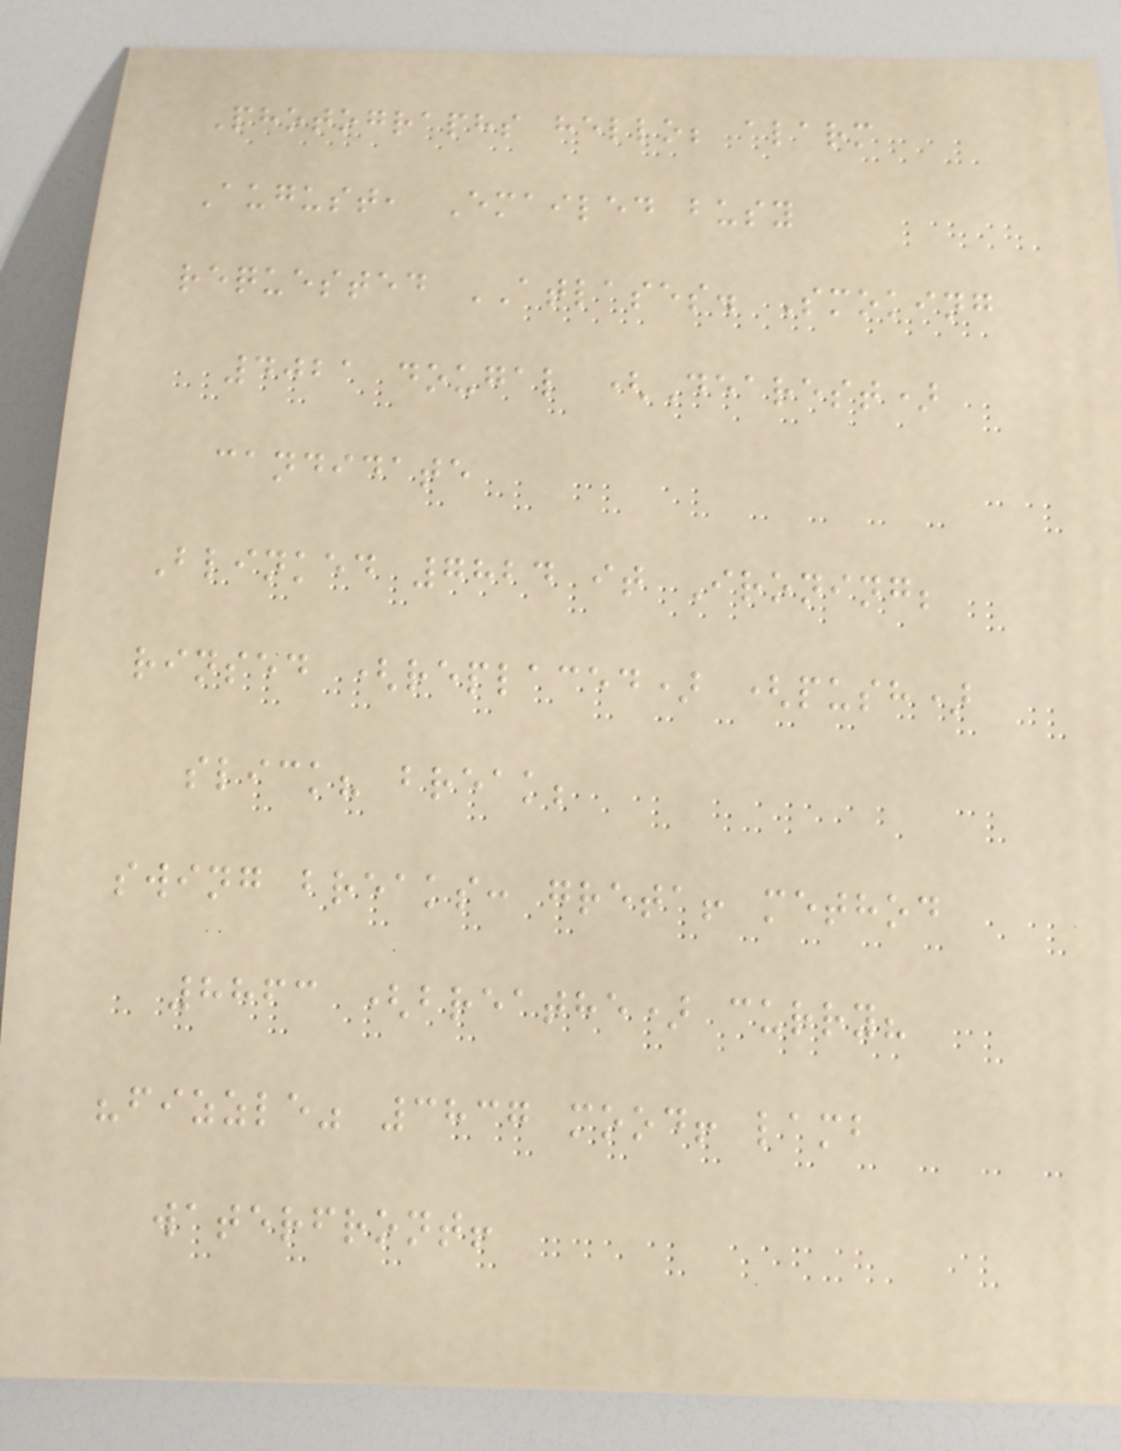Photographs hello; alarm
August, Emailed busy
requested ATLASES. Smoking
4021 dougal (Dearest)
candidate
Blinked 7824 it Ironing;
rinsed (replaced) (push)
slick? break;
swing breaks: greta! method
8863 (breathe) curry?
"fizzle" 3837 mood! lamb
waterfront!
